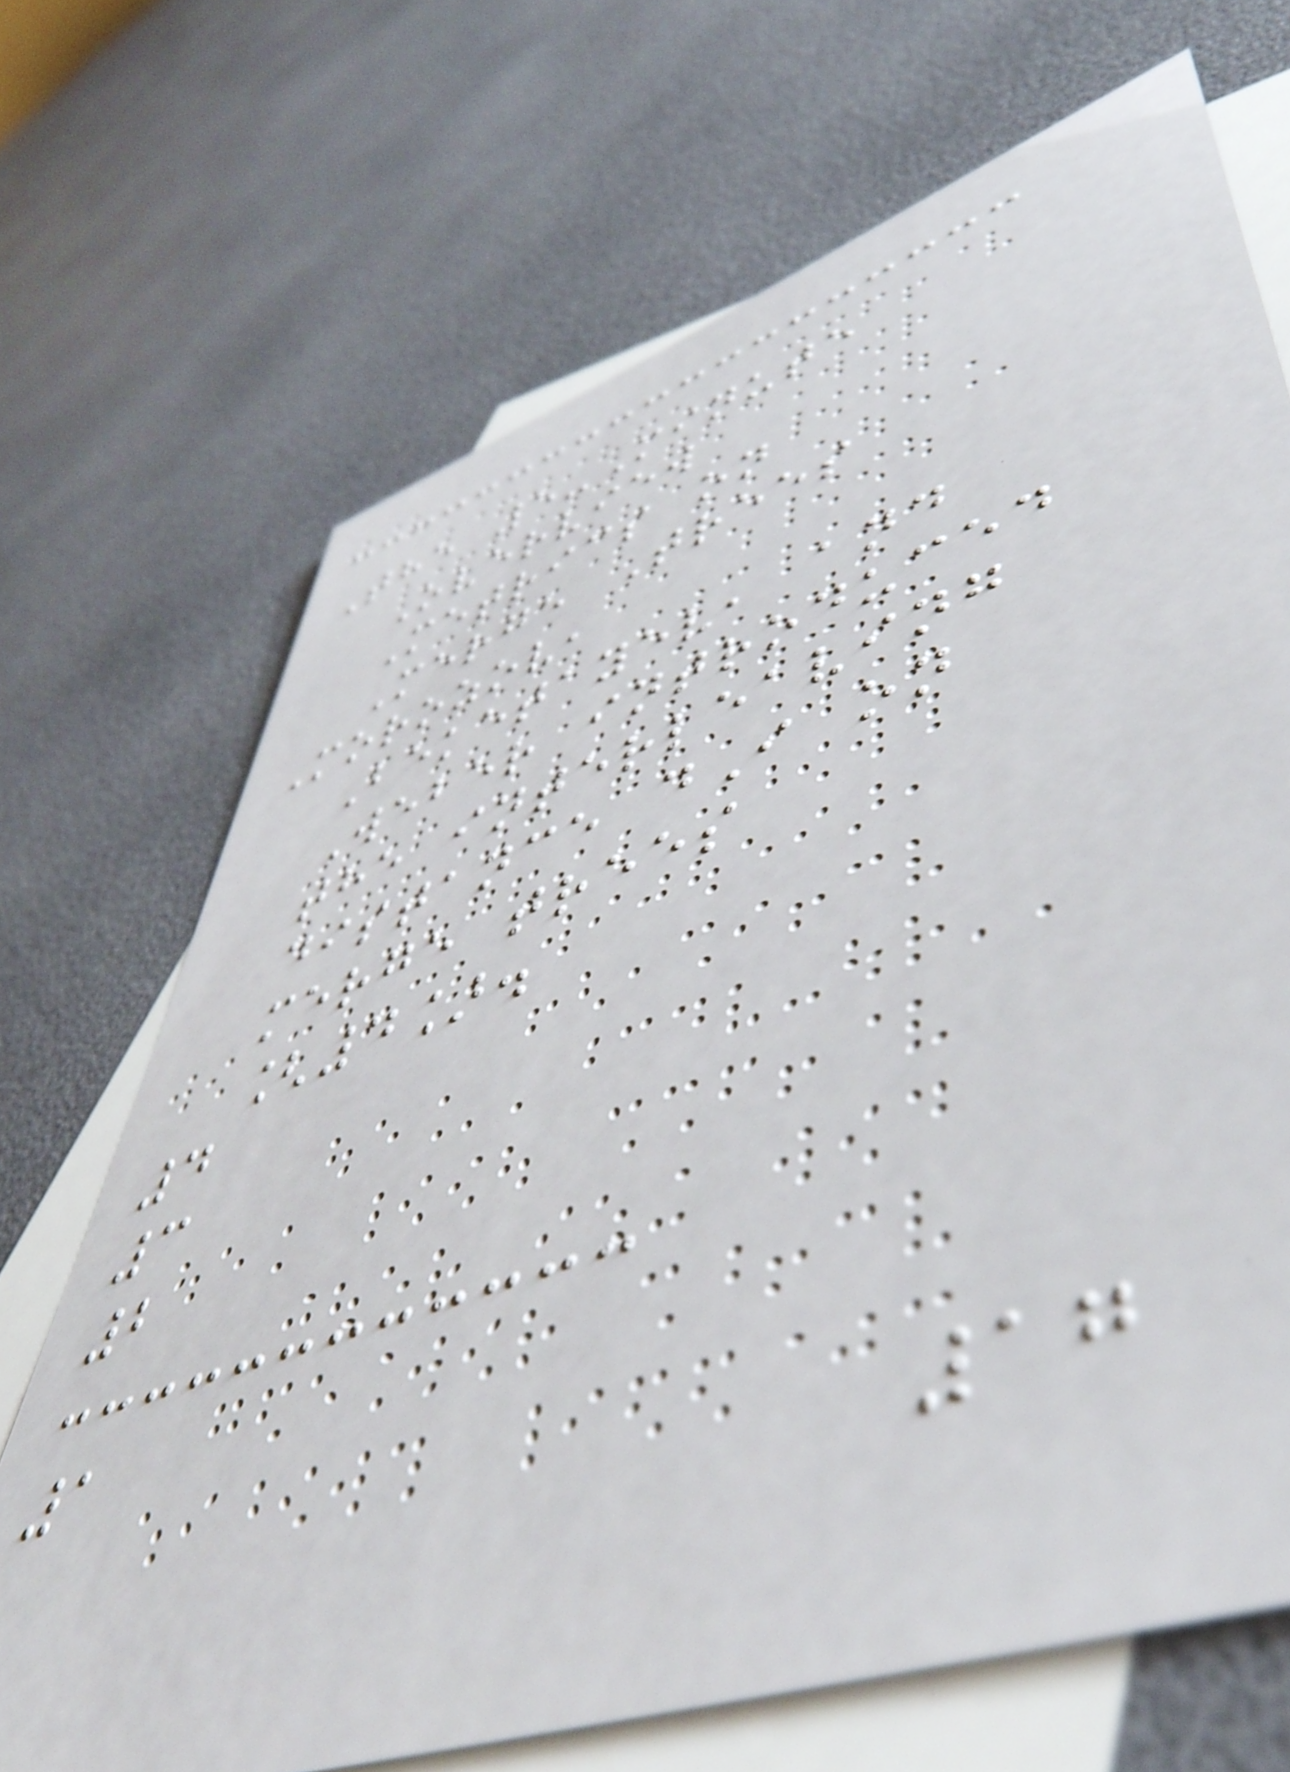The 5-Minute
Overview
Metrics on
Merge Trees
Morozov,
Beketayev, and
Weber introduced
the interleaving
distance dI on
merge trees
[4].
4
3
2
1
17
